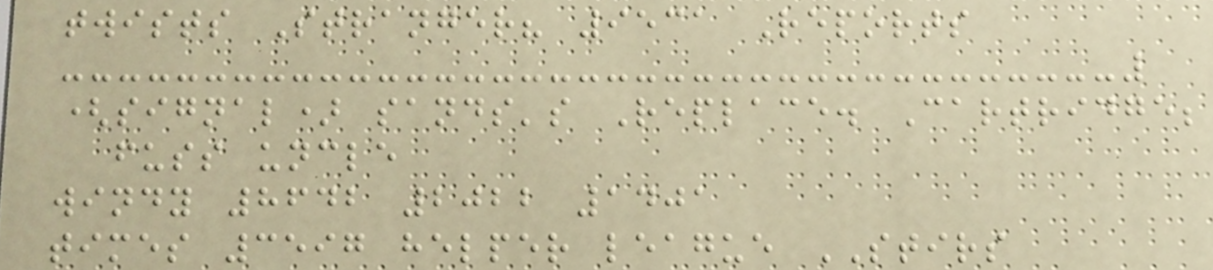twists Stranger? 9531 Reports
(signal) sands's Replace. Cartridge;
fuss uncle
windy 8642 2022 1401
times 3597 helper league STIRS
